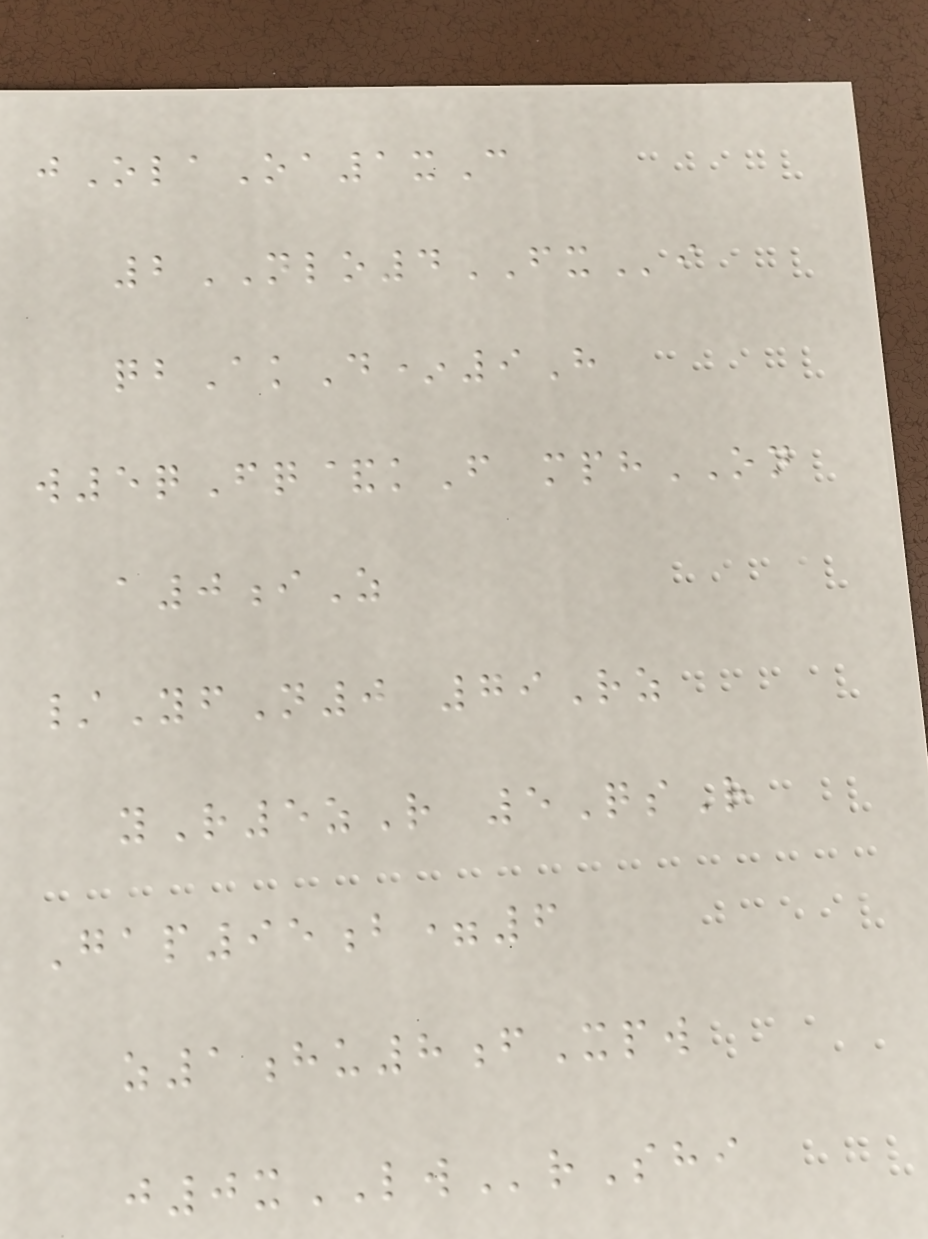jOlaOa1xC
2NLO4FXi
qbAkD*9H
w5qFq&kF mphON
a0iZ
/YfN0 79Rz
yR5zR 5QsR
Gap95b=6
z1hu8fXpw
j0xLWrShi
